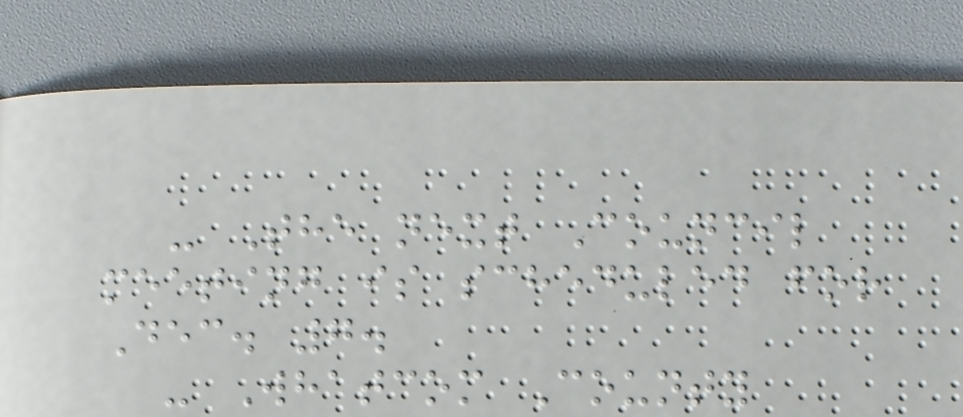- The next Council
meeting is scheduled for
Dec. 7.
- Whatcom County
